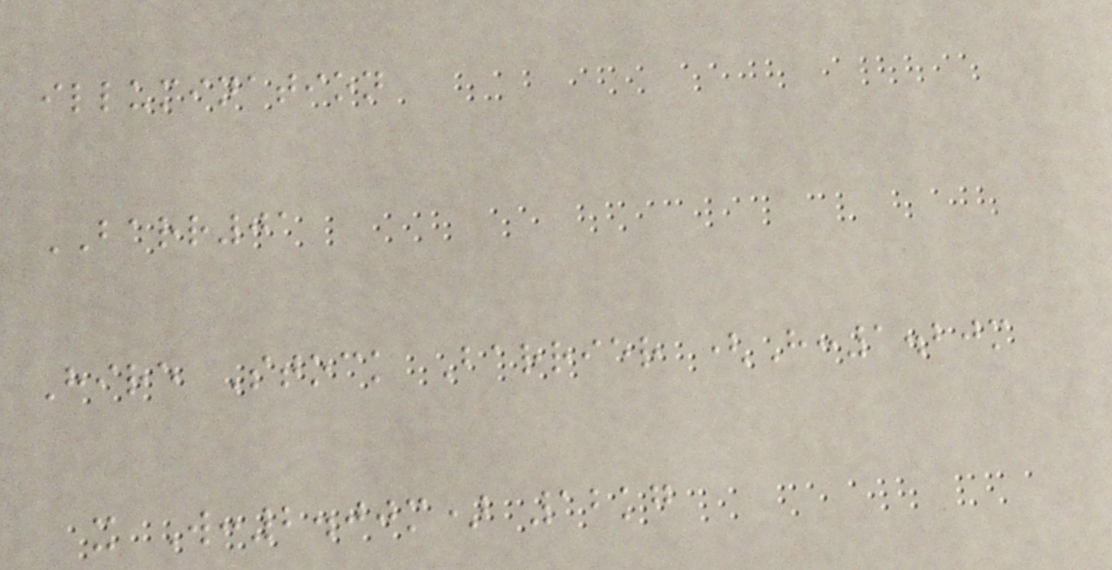illumination
BARR01
Hire Stock Barrier (H:1.20m
x W:2.00m) 12kg
